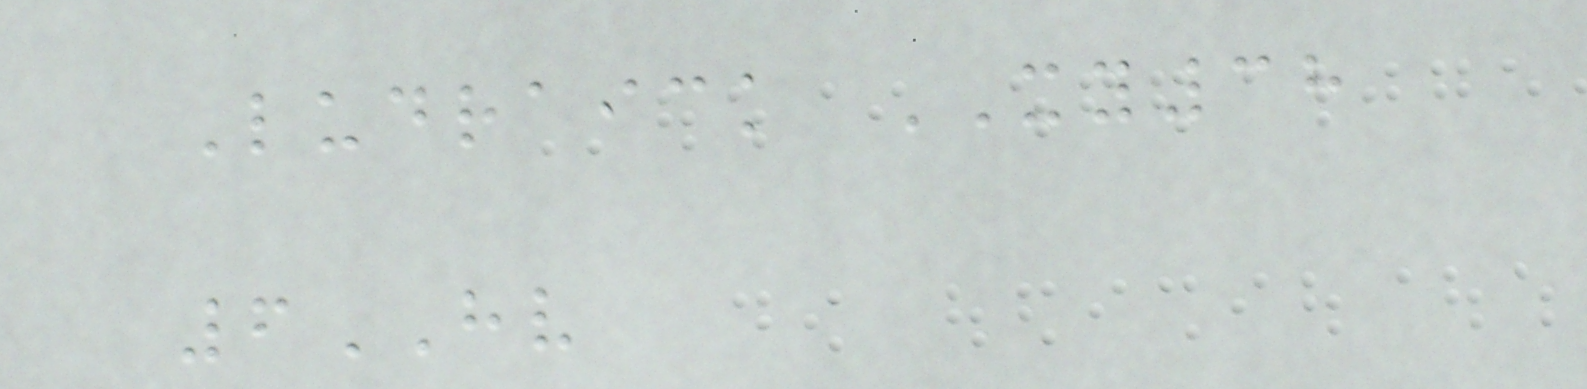Ludraick XY38
6HV
